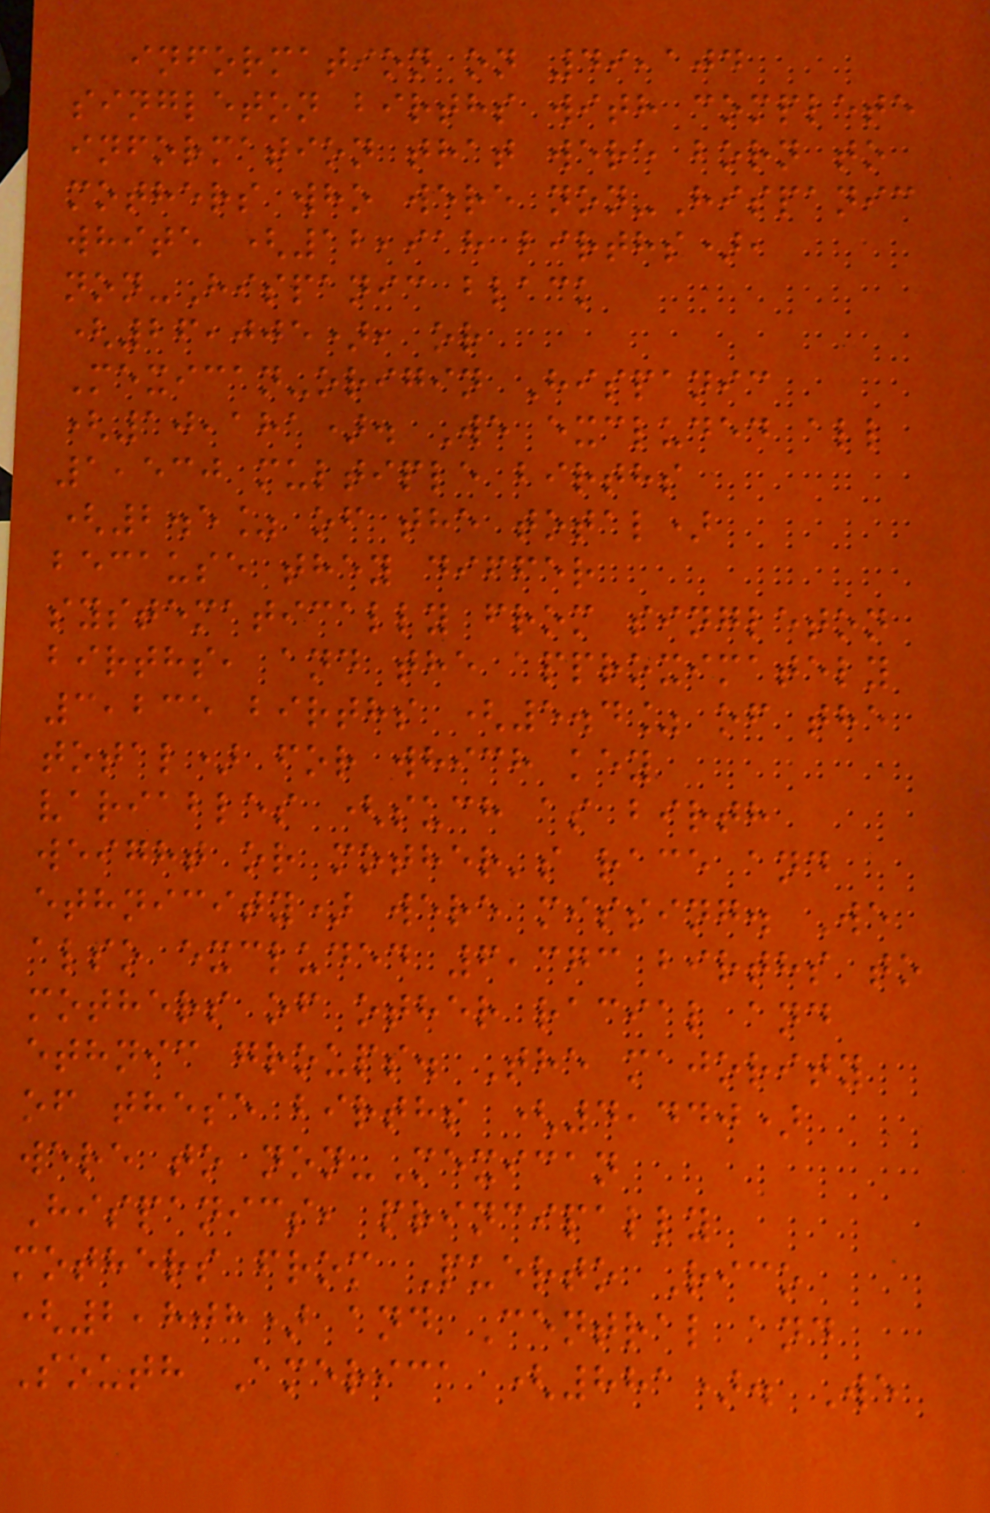information on 49,104
singleton births with complete
information that were born to
mothers who were non-Hispanic
white (12,918 births),
non-Hispanic black
(26,005), or
Mexican-origin Hispanic
(10,181). We excluded all
1,530 multiple births
(2.5% of the total)
because they differ
systematically from singleton
births, and the approximately
3,235 births (5.4% of the
total) for which key
variables (such as birth
weight or mother's race and
ethnicity) were missing. We
also excluded 6,373 births to
mothers of other racial and
ethnic groups. The majority
of these births (4,440)
were to non-Mexican
Hispanics, principally
mothers from Puerto Rico
(2,808) and Central and
South America (881). We
